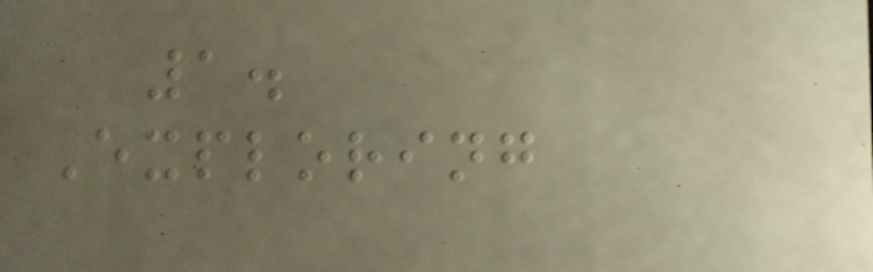1.
Exploring
